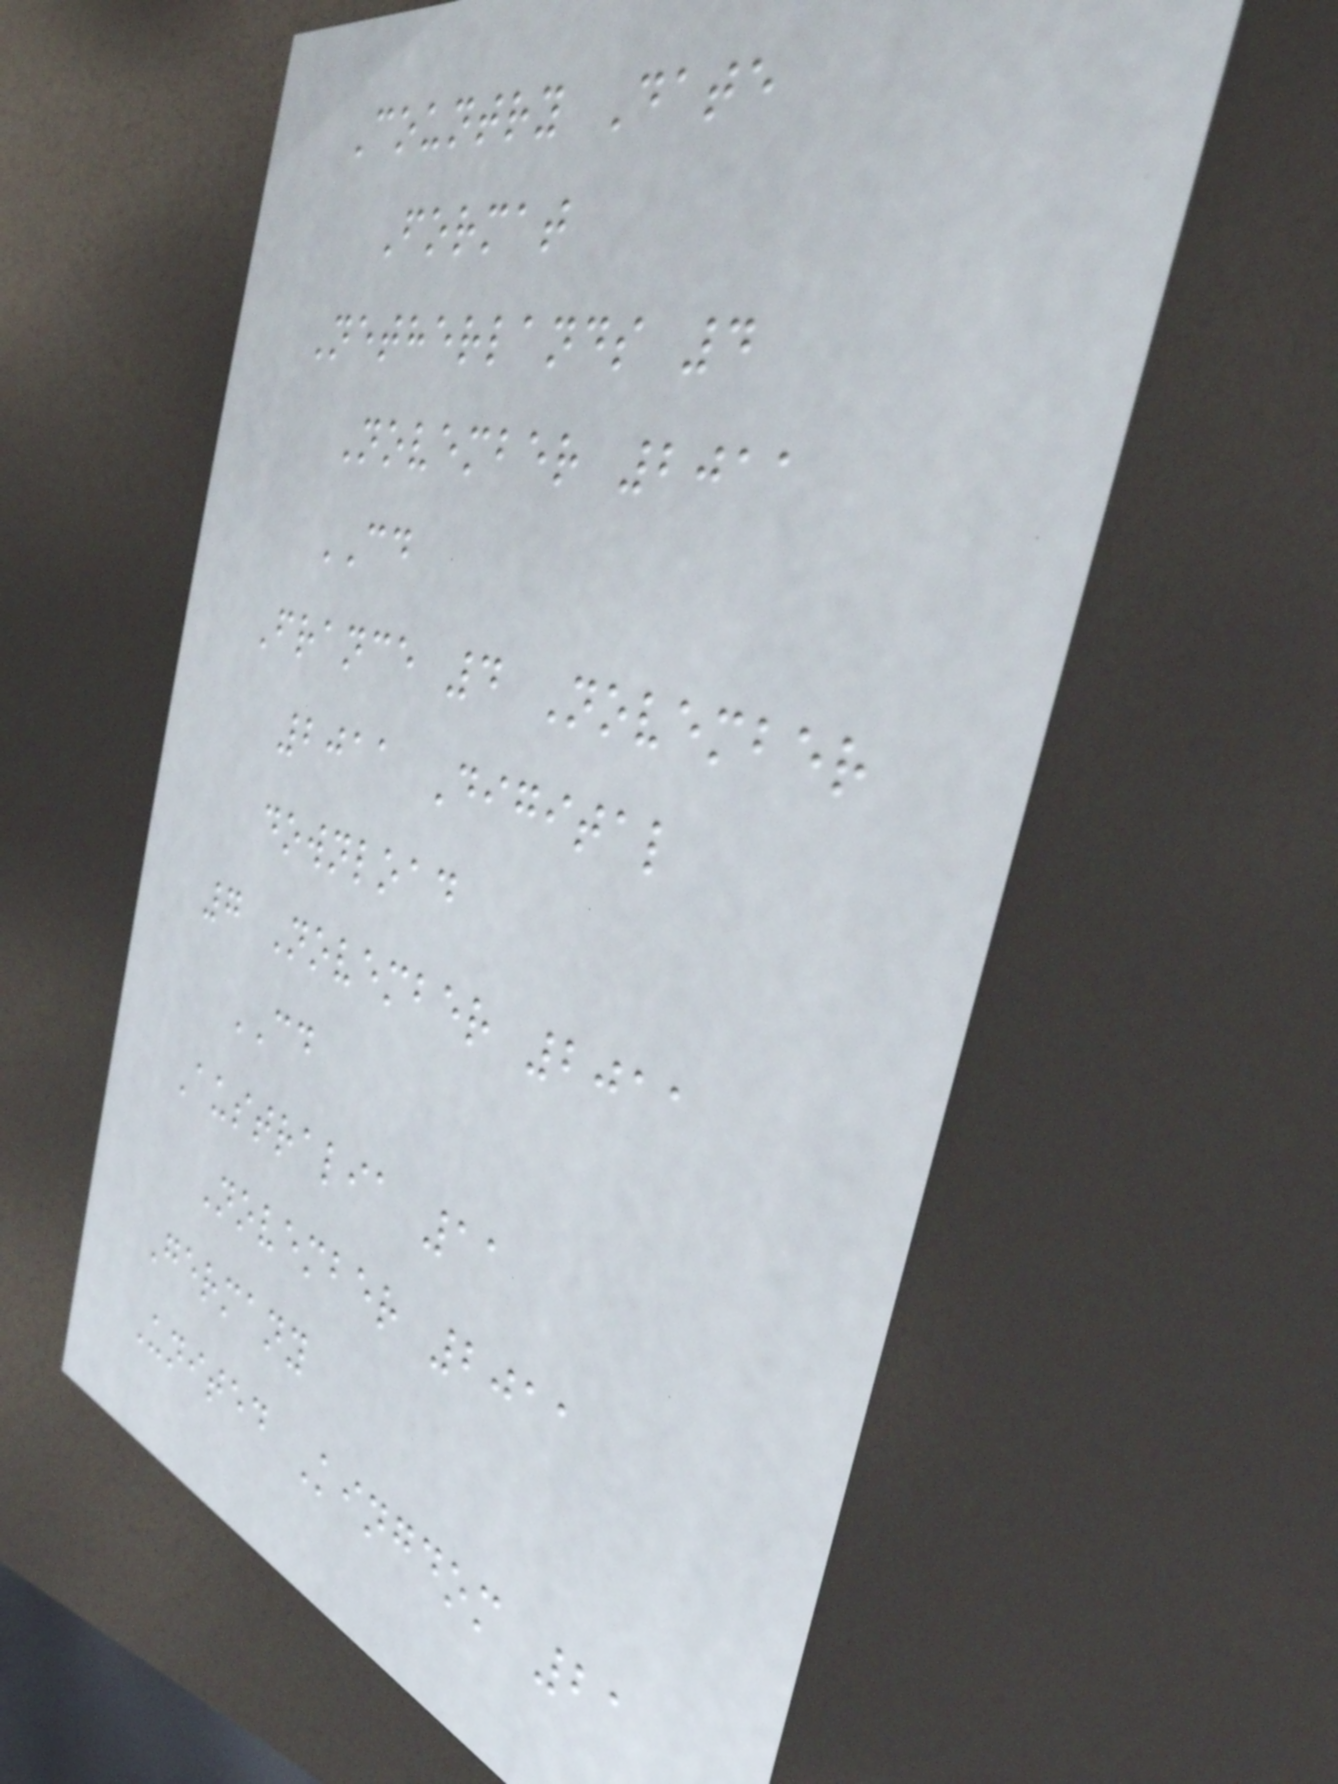Country Date
Format
Netherlands 4
November 2011
CD
France 4 November
2011 Digital
download
7 November 2011
CD
Australia 11
November 2011
Germany
United Kingdom 21
